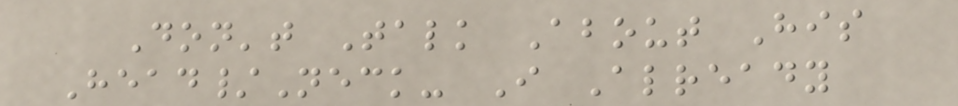Don't Talk About His
Head/Neck- I Already
